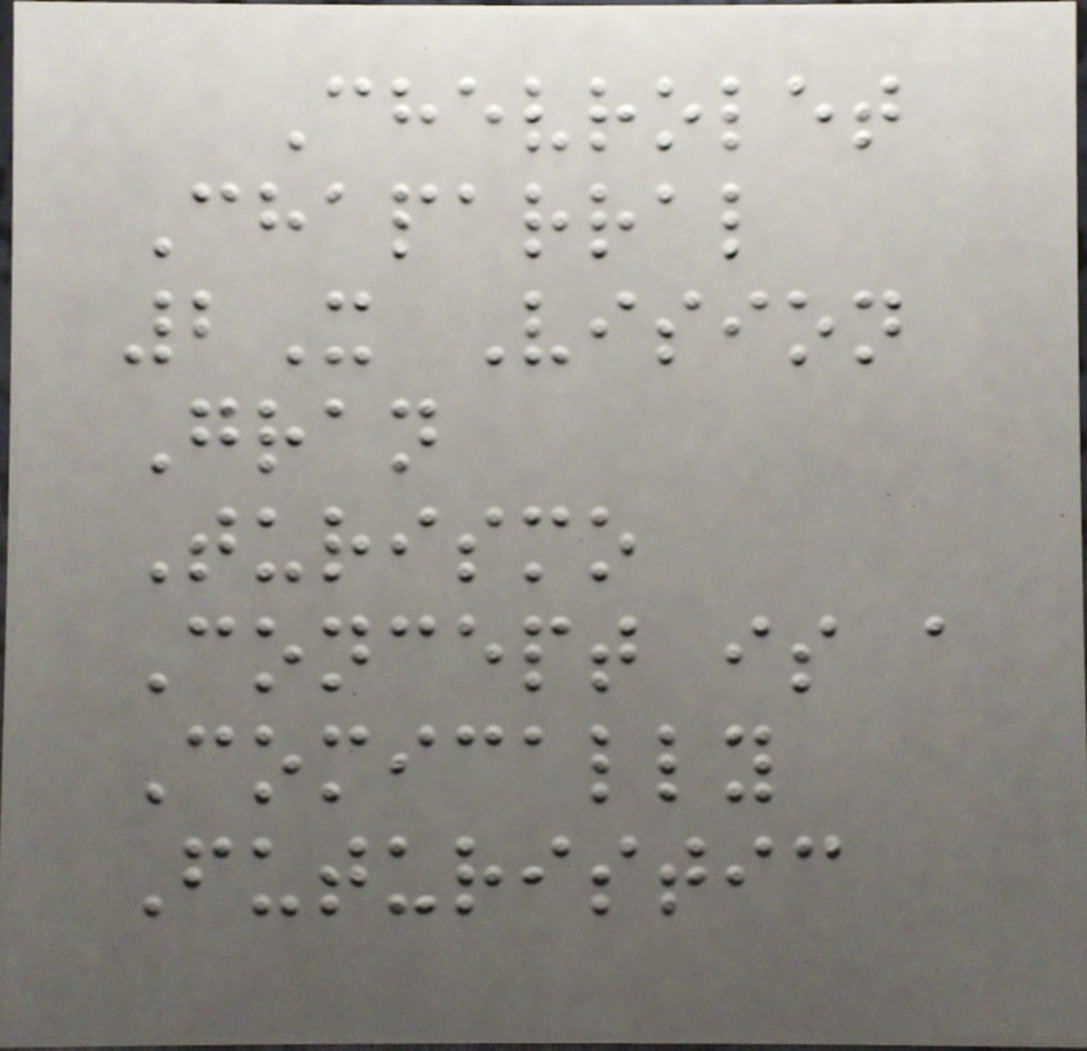Chevrolet
Chaparral
2X Vision
Gran
Turismo
Concept is a
Comically
Futuristic
